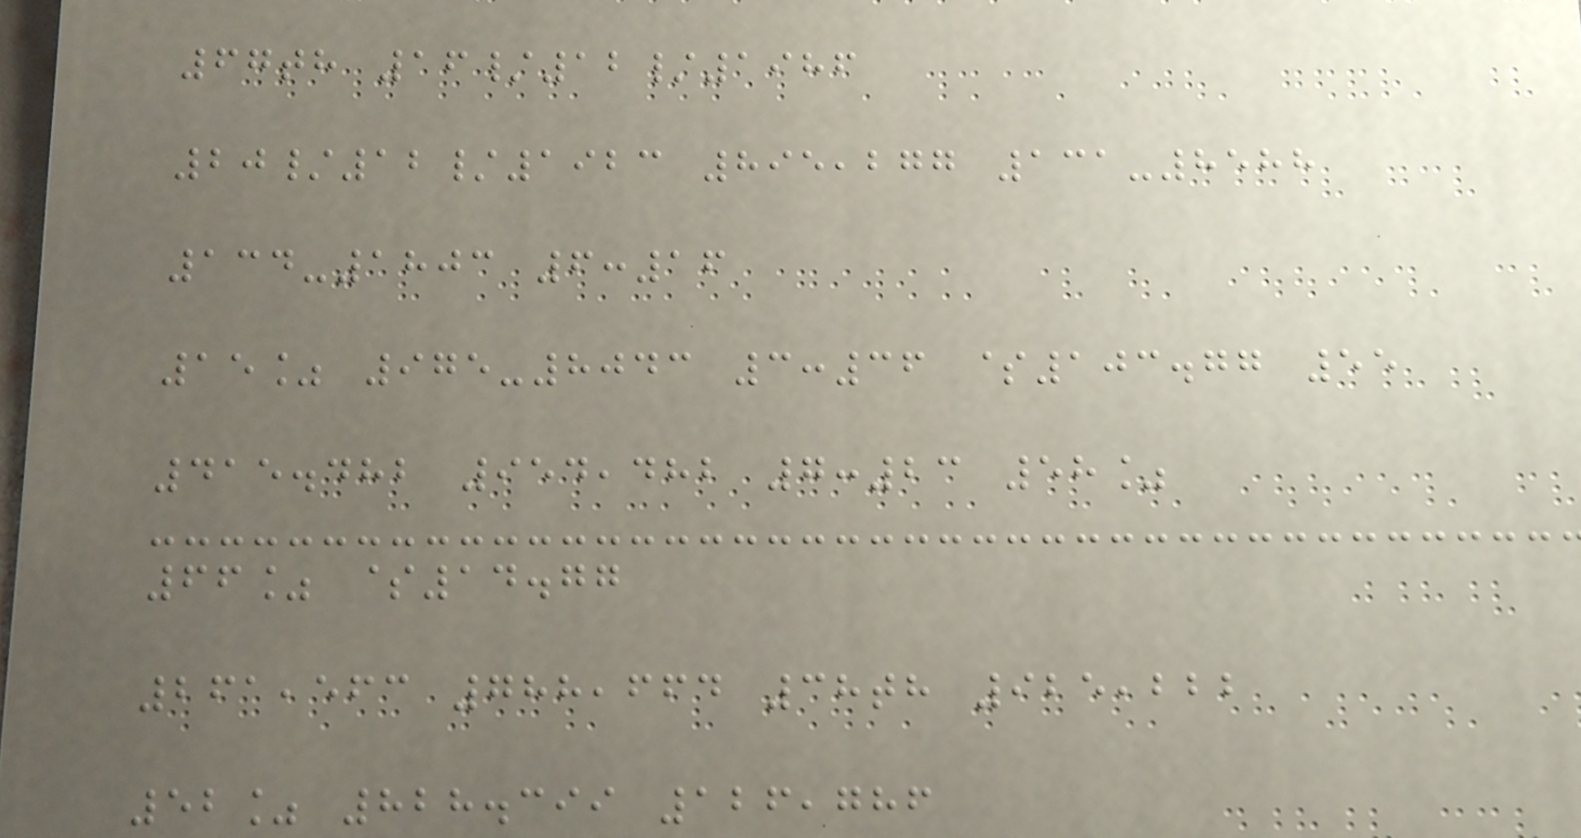67th 16/12/1986
20/12/1923 895,277 131-8588
134-1803 6:16
15% 975-8043 3:36 $103.77 55
415.482 954,482 7:23 58%
66% $14.77
261,563 788,664 38th 925,222
52% 828.399 126,786
